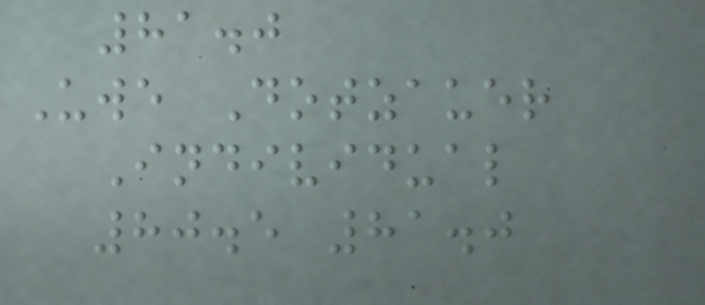81.0
Uwe Dotzauer
Individual
80.5 81.0
